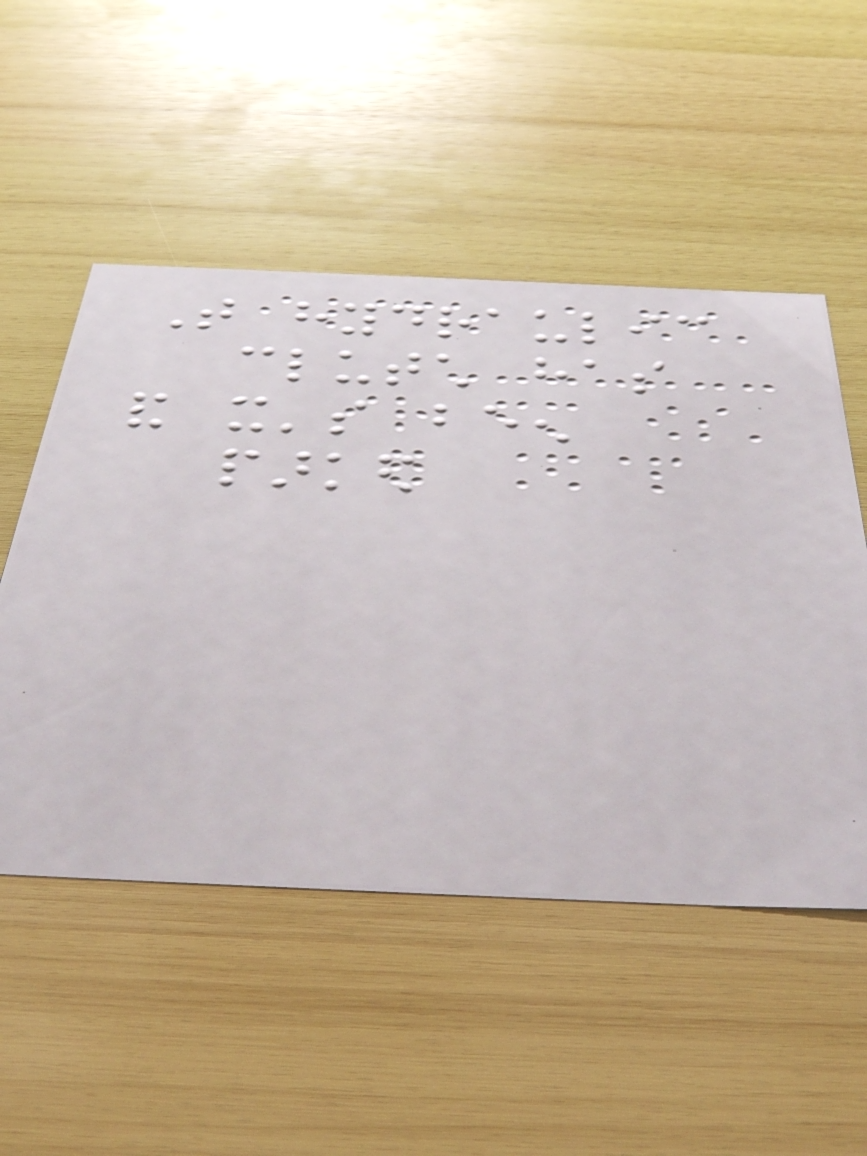That hydraulic
clutch has
and it's been
parked
